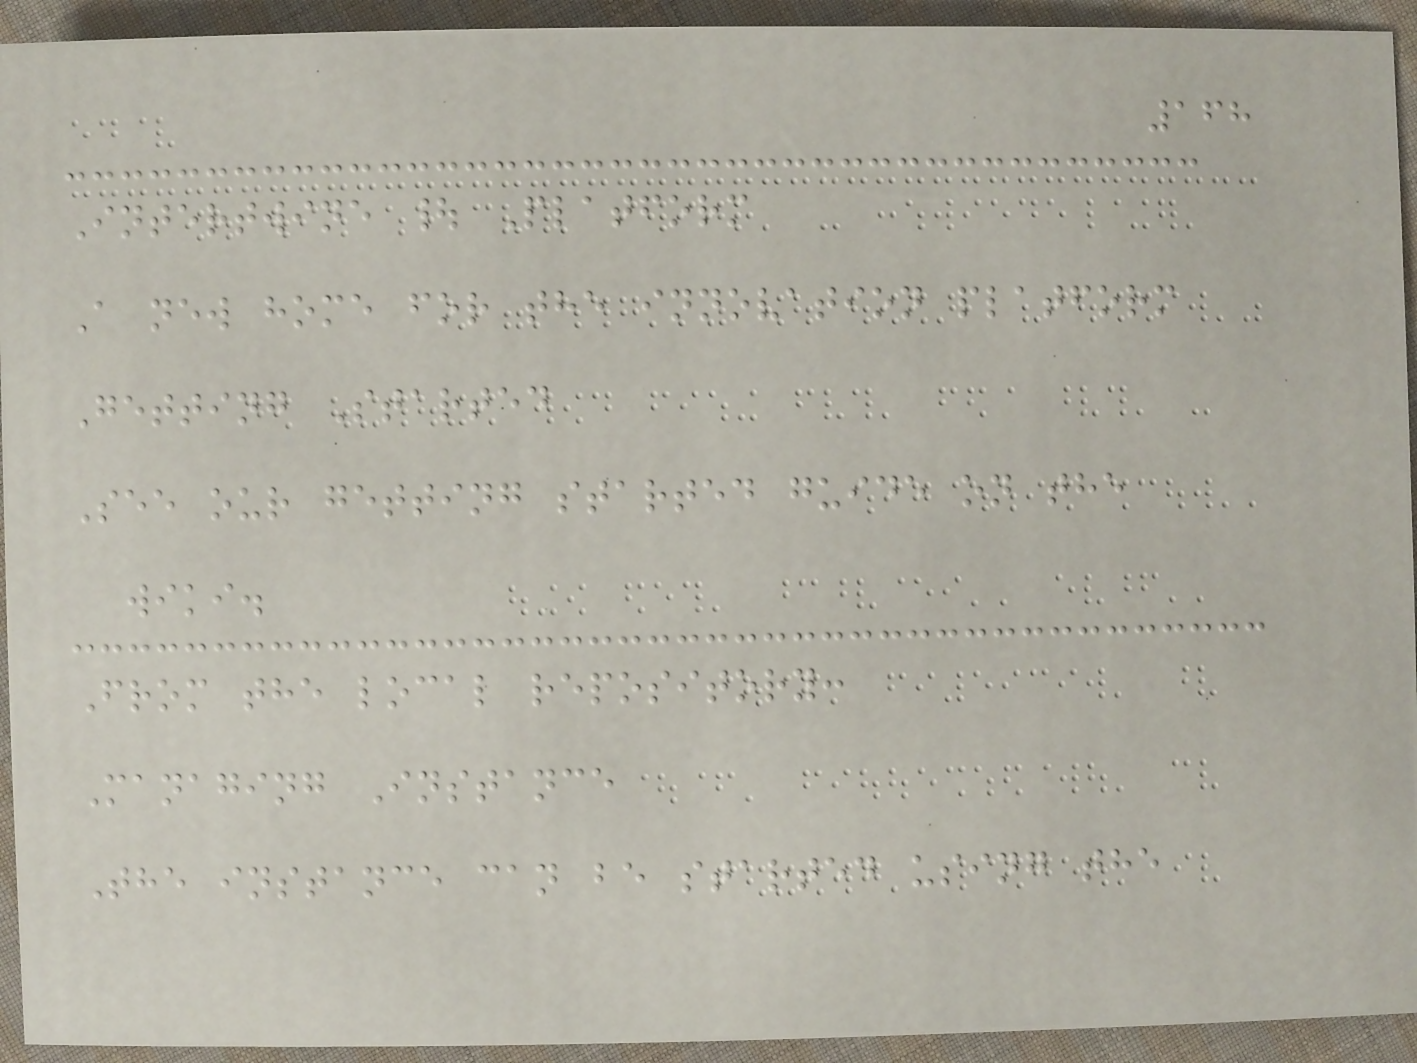168
Intertwine | Platform
A new home for the innovation platform
Getting Started
See our getting started guide on the
wiki.
From the local repository:
Managing Instance
The instance can be started using the
